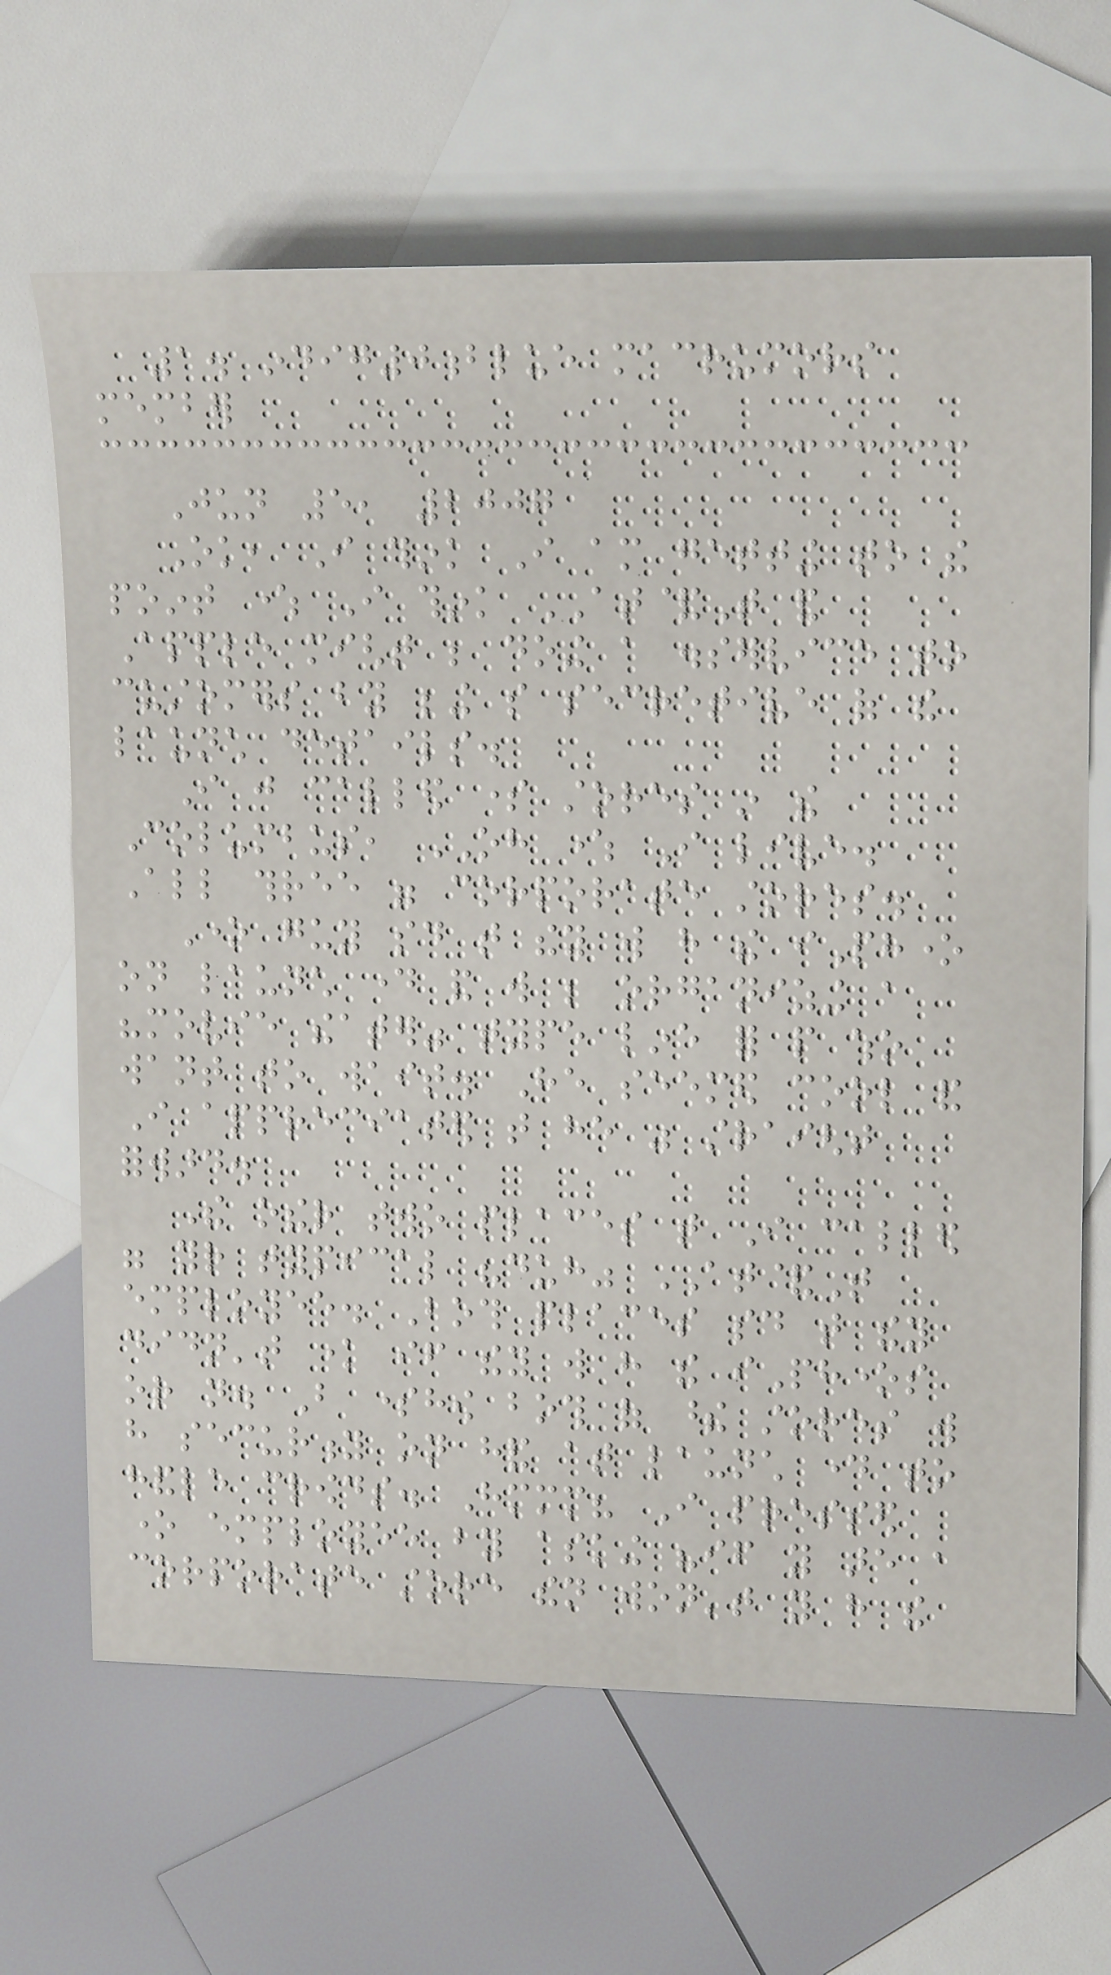1. indig0blue macrumors
member
Jun 5, 2007
Ok, I think I am getting to the
point where I think AT&T and
Apple might be doing a disservice to
customers by being so secretive of the
launch details.
I just called some stores in the
Columbus, OH where I live.
All three were corporate stores.
One guy said that they will have the iPhone
on launch day and will be organizing a
"movie theater" type line for people who
want to wait. He seemed cool and
I appreciated that he was straight
forward.
The other two places that I called
were your typical "duh" AT&T
employee. Both places said that they
didn't know if they will have the iPhones
or not. But somehow both of these stores will
have security on hand at launch day to
handle crowds. Hmmm? I pressed
one employee by asking "if you are a
corporate store then won't you have the
